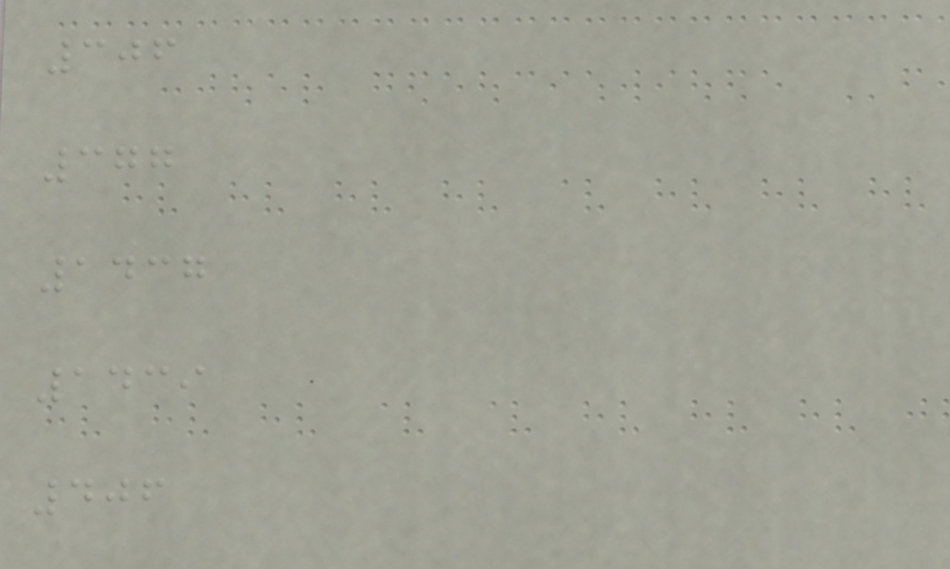306
377
1437
1439
406
